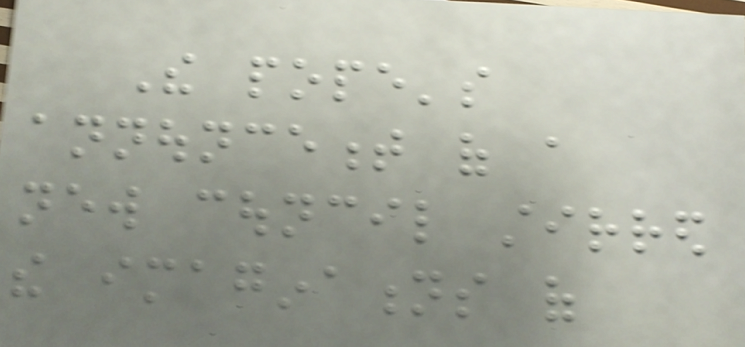The pope's
announcement of a
new council stirred
the imaginations of
